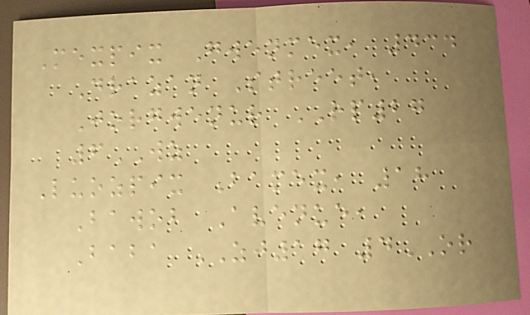Mexpix Gwenmex, 434
Drazan Street,
Jorgwenur RP27
6WZ
Luozpix Bamex, 18
Bawob Avenue,
Baba ZJ17 4OR
